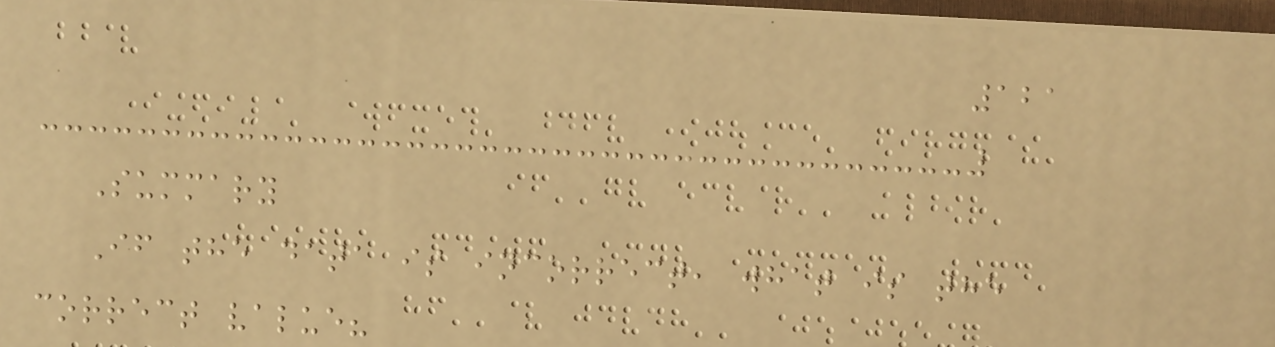121
Summary
If the data is incorrect, what is the
correct value?
